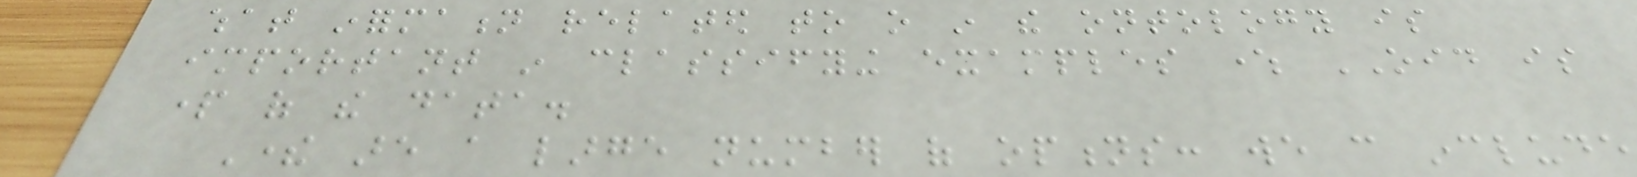what information related to o in the ontology is
important in classifying examples where OID is
part of the data.
There are a large number of options: we can include
